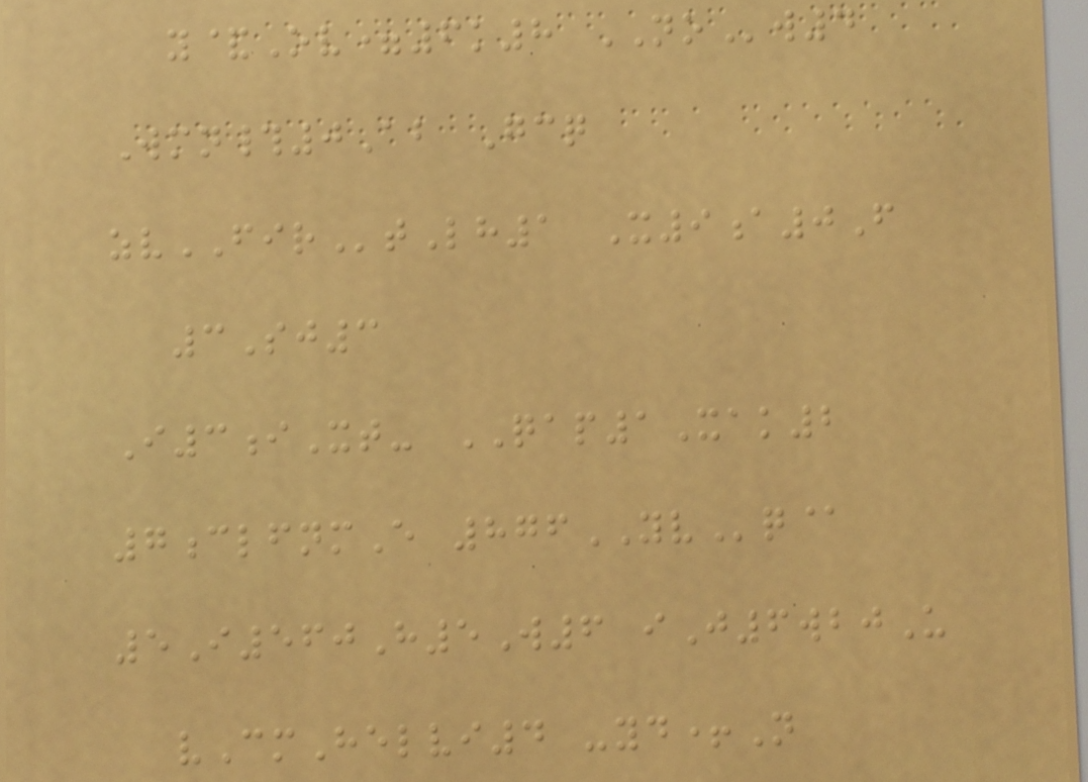y&Ov=6k8 NOw4
Wmn#0Ab Gcq
zvFIRtLh1 X9a0F
3Sj3
I3iXt- QAP1Xak2
7clfnmE 876YVq@
5I560H5W6 iJ6wbjU
vCmHelvi4 -yd+N
